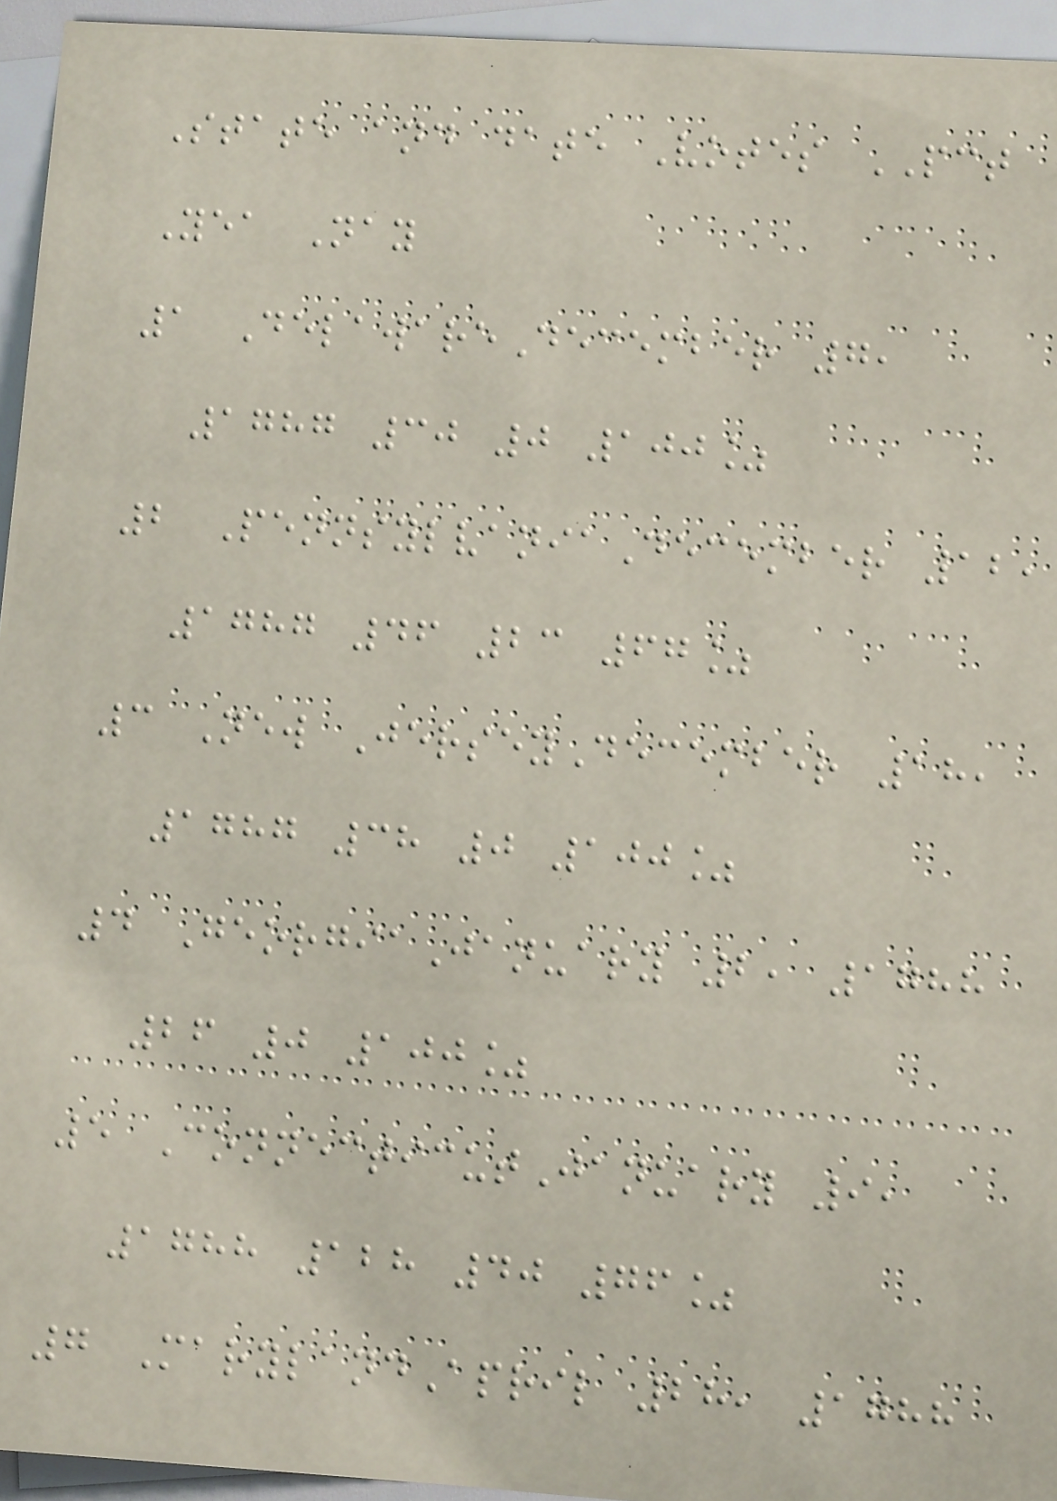State and date Votes PCT
Yea Nay
1 DelawareDecember 7,
1787 30 0 100%
2 PennsylvaniaDecember 12,
1787 46 23 67%
3 New JerseyDecember 18,
1787 38 0 100%
4 GeorgiaJanuary 2, 1788
26 0 100%
5 ConnecticutJanuary 9,
1788 128 40 76%
7 MarylandApril 28, 1788
